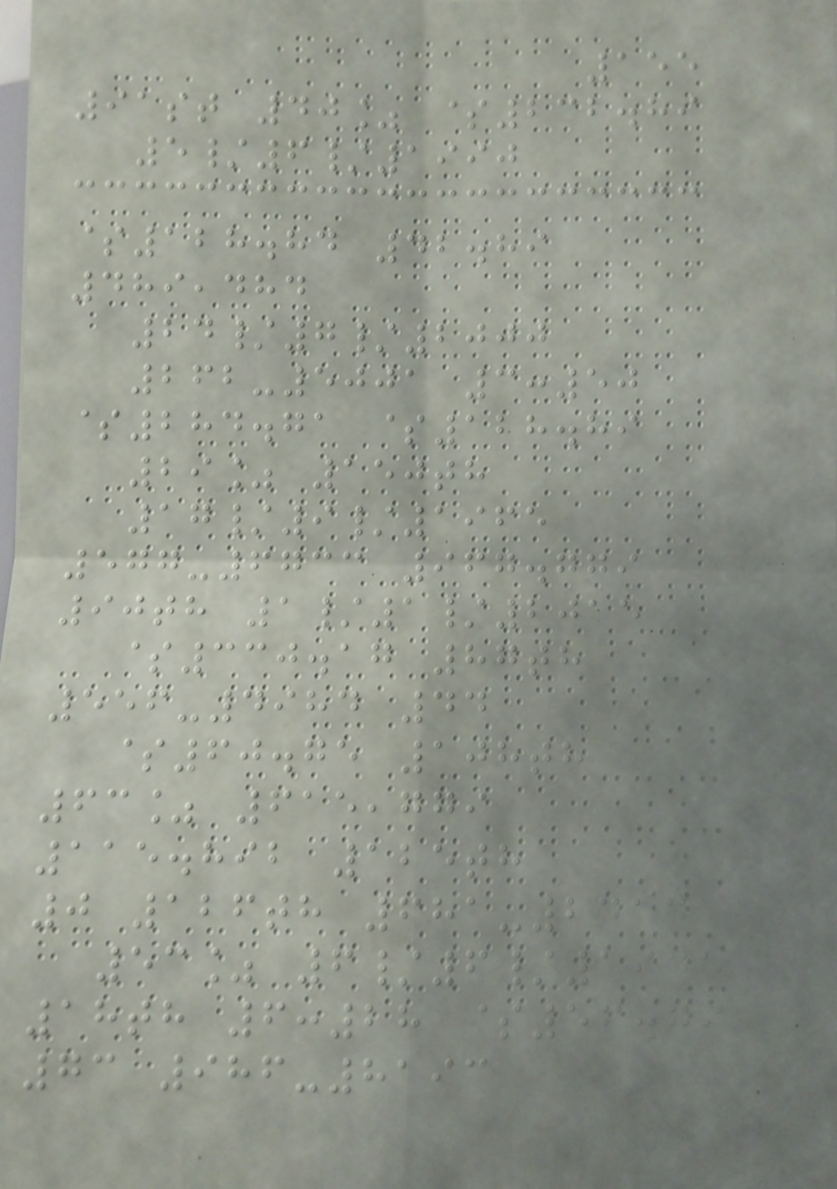155
91st 40% $232.89
5/6/1990
$128.84 42.89
489,484
24/7/2000
262-5001 3:50
$284.71 $128.89
29% 150th
17/9/1965
577-6733 967.779
90th 1/1/2015
$330.17 87th
556-4984 44
$60.75 108th
63% 615,779
115.892 125th
0 126th 681-2414
53% 6/6/1945
18th 6:28 $56.79
73 986-8193
